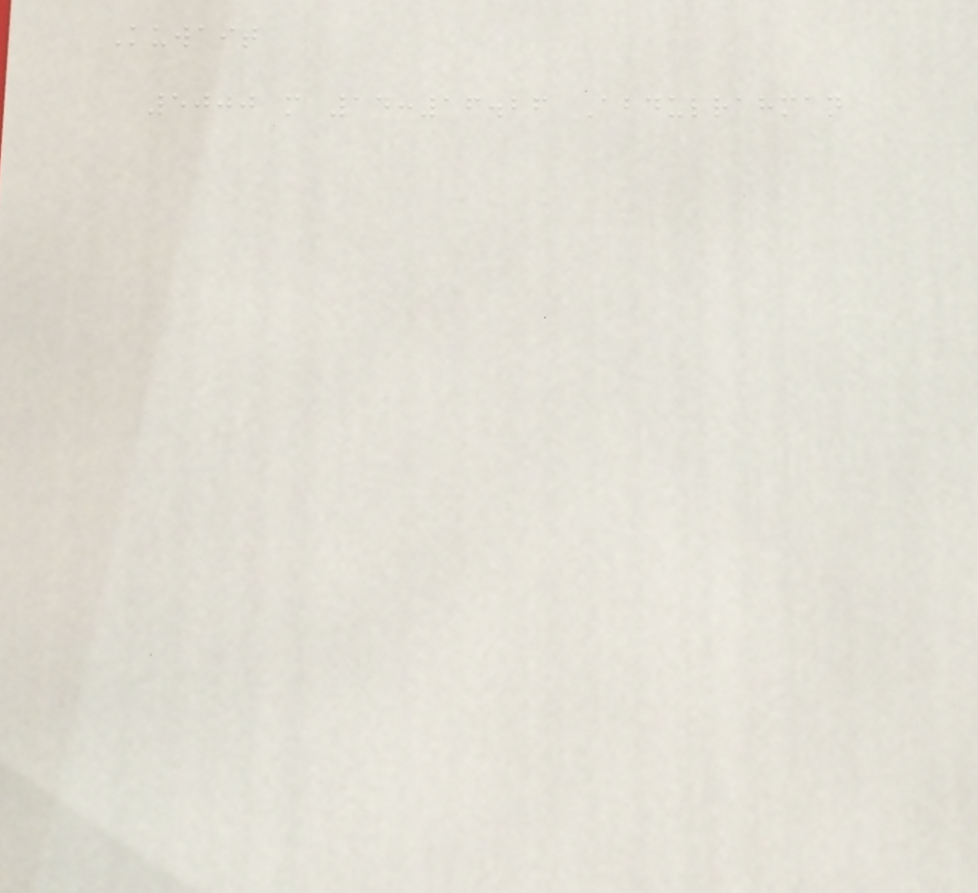Kuwait
5000 m 14:16.26 Abdulrahman
